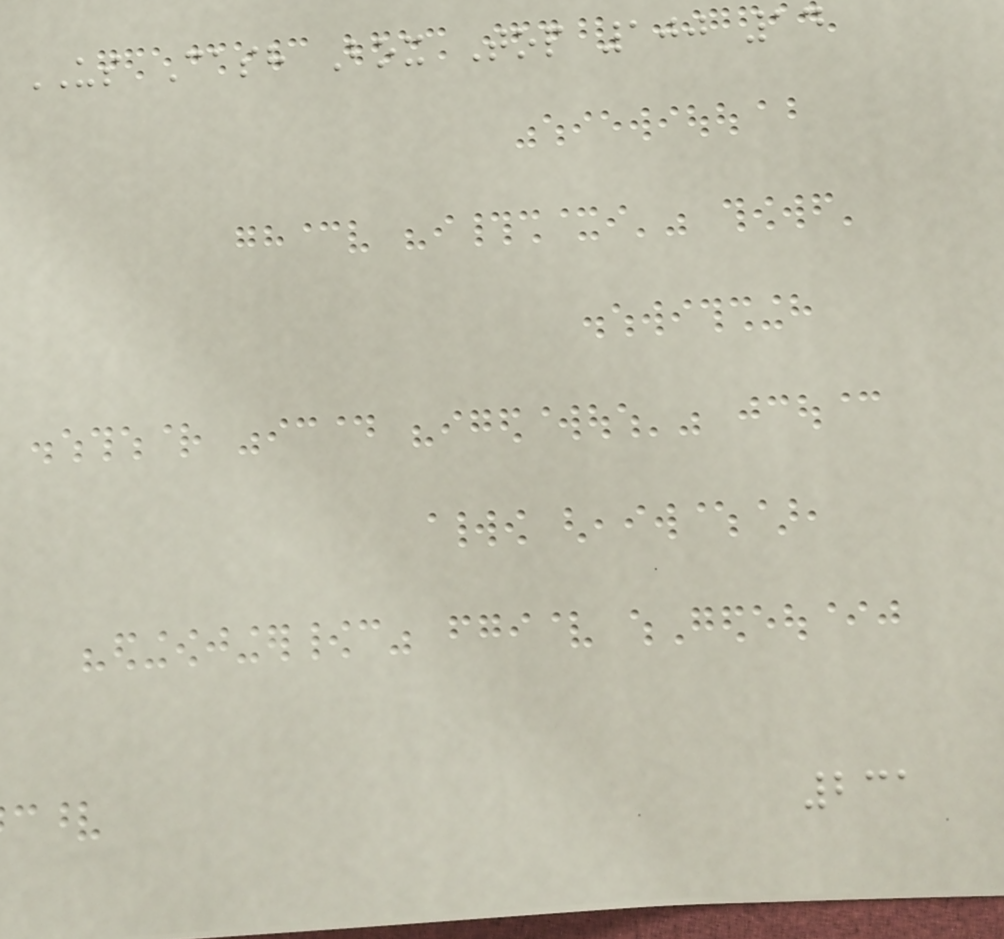US Cash Box Top 100 14
231
